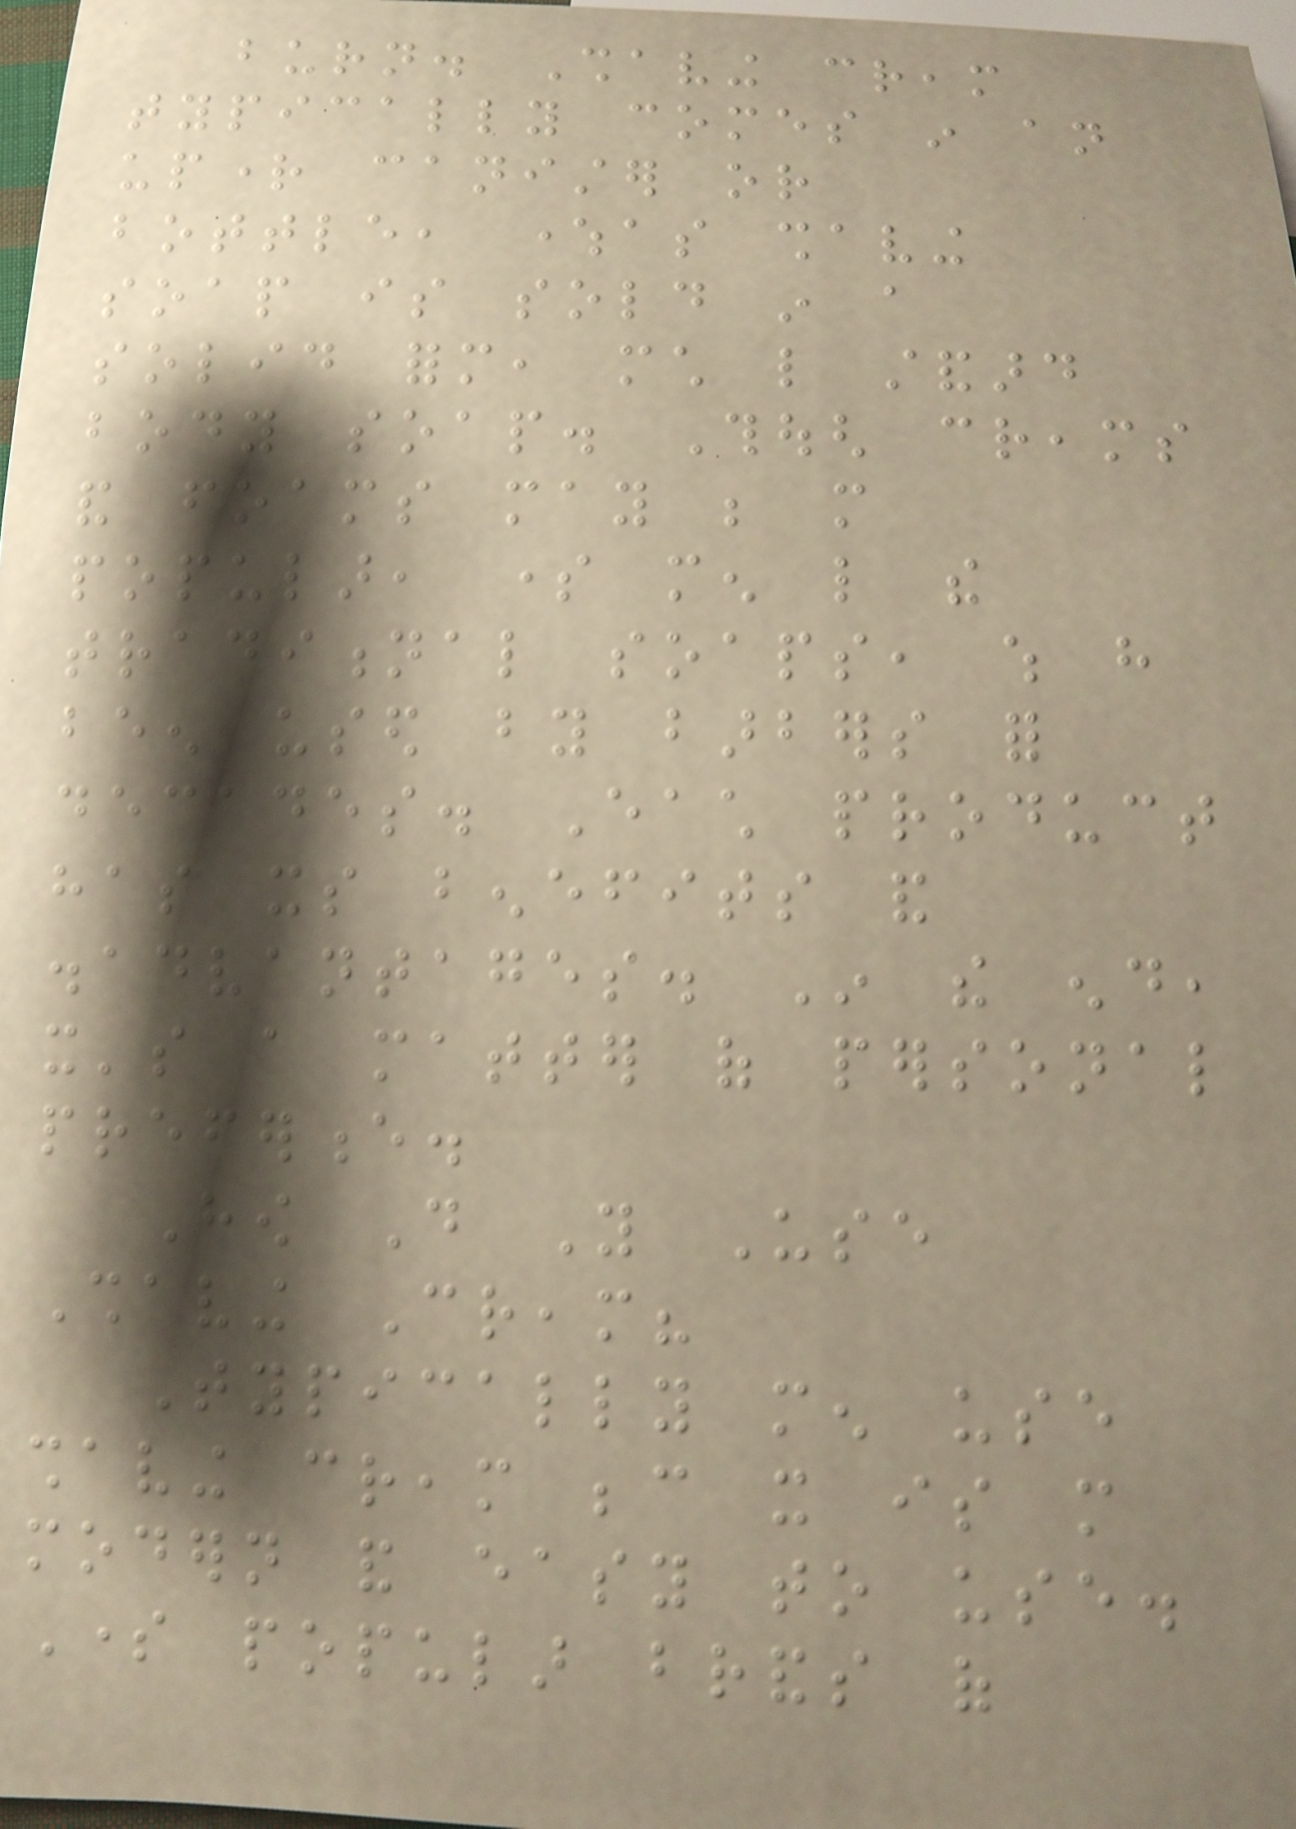burn. Shaving cream
typically comes in an
upright canister or
bottle, whereas shaving
soap is sold in a
solid form, much like standard
body soap. Though creams
and foams may be more
popular, some men like the
traditional soaps, which have
been used by barbers for
decades. Each product
has its benefits and
disadvantages. In the end,
it's a matter of personal
preference.
How Do You Use
Shaving Cream?
Typically men use
shaving cream because it is more
modern and easy to use.
Some popular brands of
